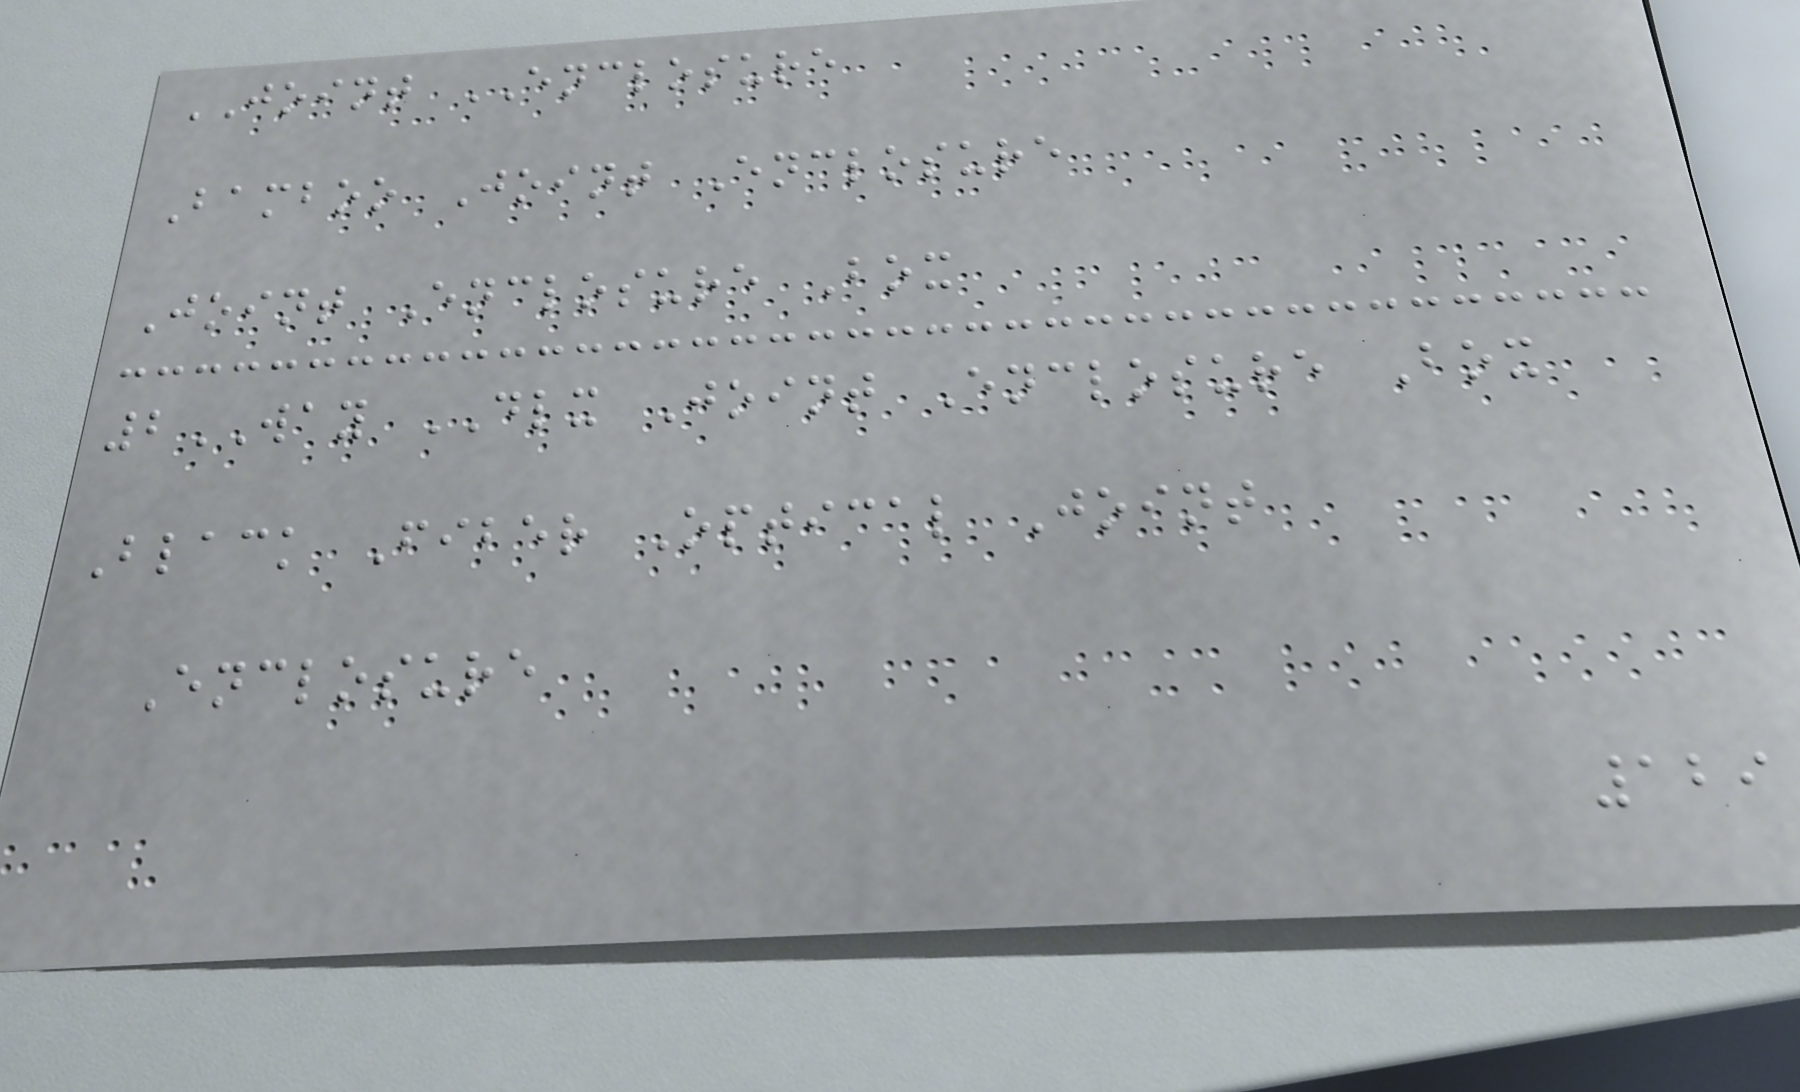JOINT ENCLOSURE
Bamboo Joint Enclosure
Joint Enclosure Box
2WAY DLX Joint Enclosure Box
Black Fiber Optical Joint
Enclosure
129
